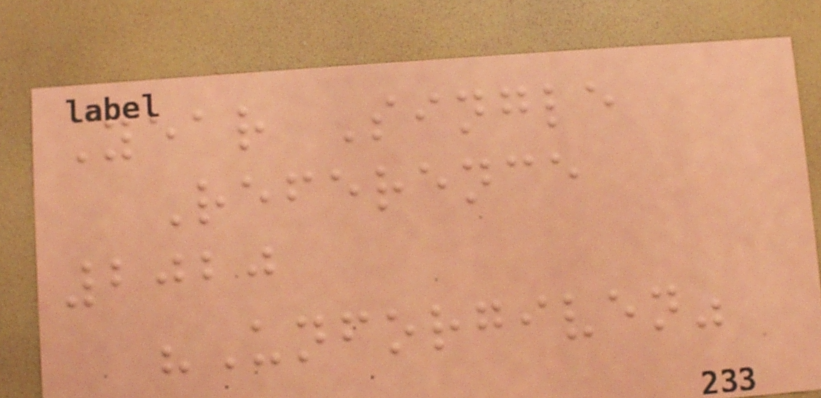Year Single
Reference
2020
"Unforgiven"
